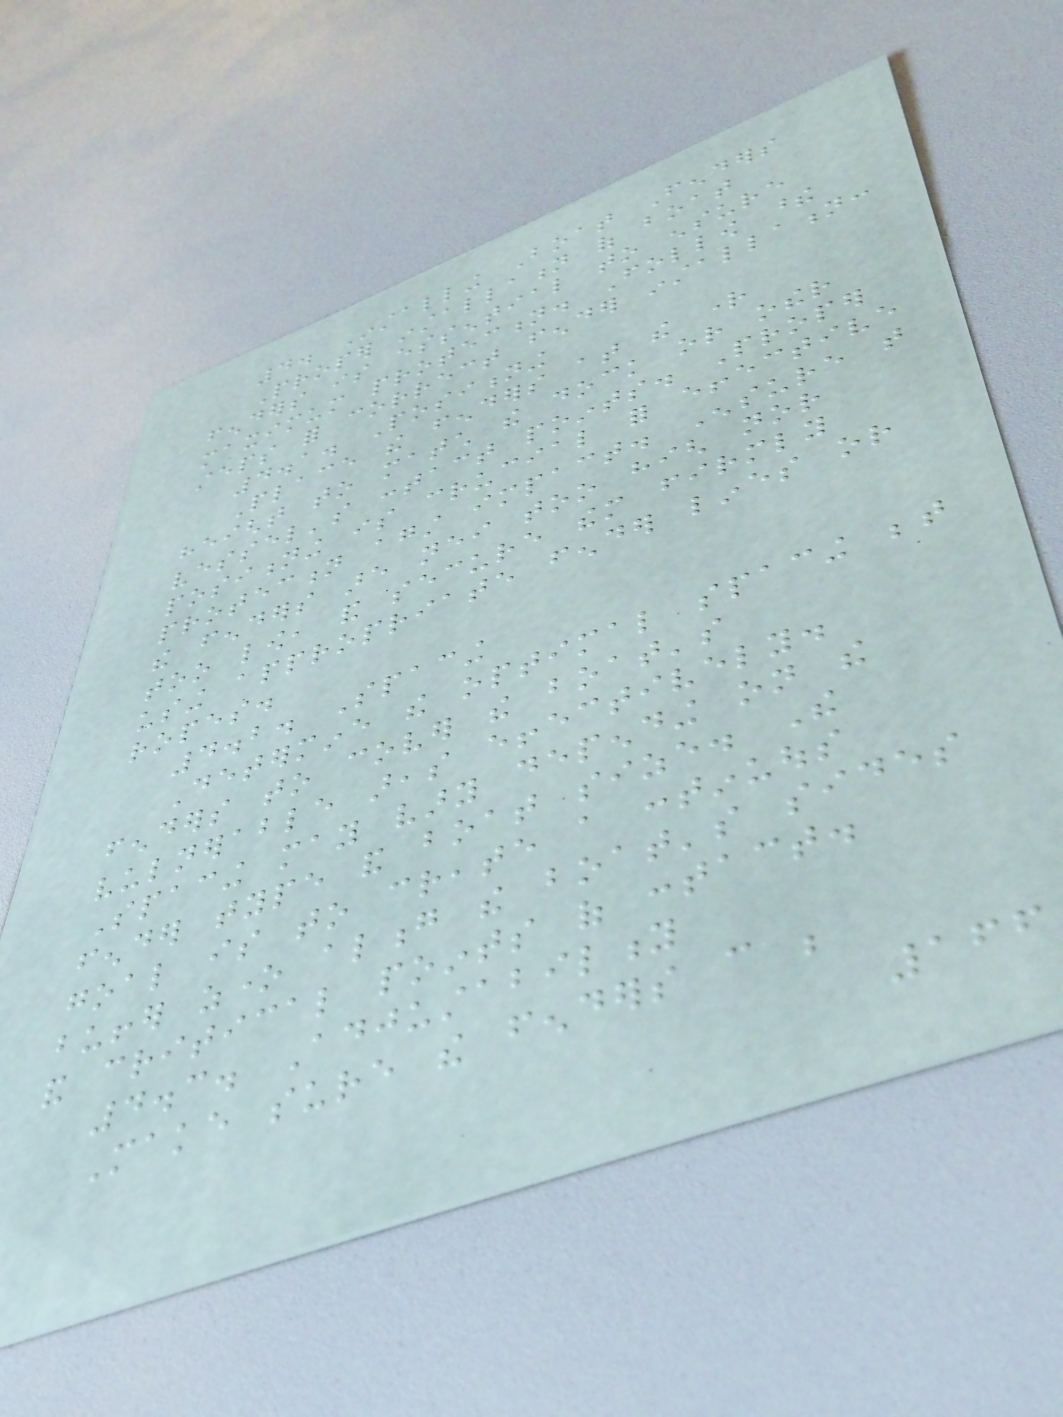4. Installing Boat Fenders
Proper installation of boat
fenders is essential to ensure
maximum protection. Follow these
steps for correct fender installation:
4.1. Positioning
Place the fenders at the right
height to match the dock or other
vessel's contact points. Proper
positioning is crucial for effective
protection against impact. Ensure that
the fenders are neither too high nor
too low, and secure them firmly
using appropriate fender lines or
ropes.
4.2. Spacing
Determine the optimal spacing between
fenders to cover the boat's
vulnerable areas effectively.
Spacing may vary depending on the
fender type and boat size. The
goal is to create a continuous
buffer zone along the boat's sides
and critical points of contact.
4.3. Adjustability
Make sure the fenders can be
166
